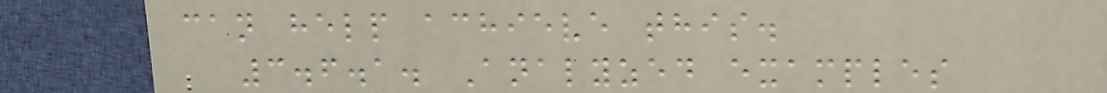can help achieve this.
3.6.1. Analyzed examples
